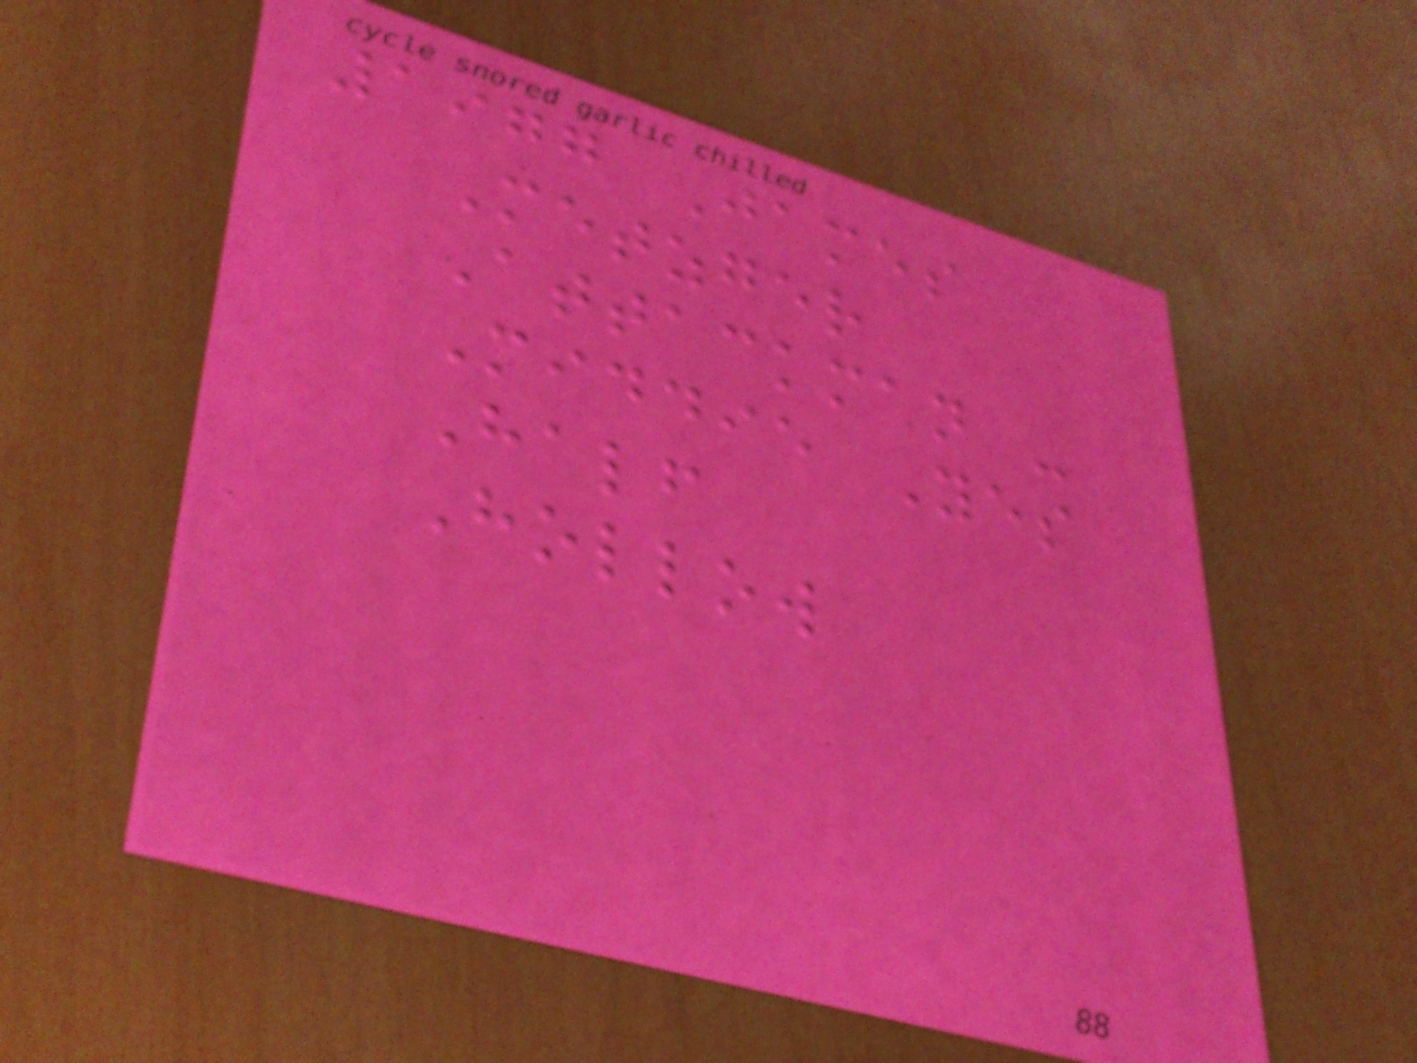1977 James
Metzger
Attackman -
Middie Yes
Half
Hollow
